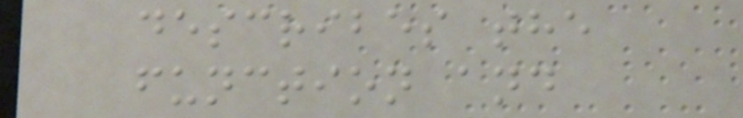describes the
function and
